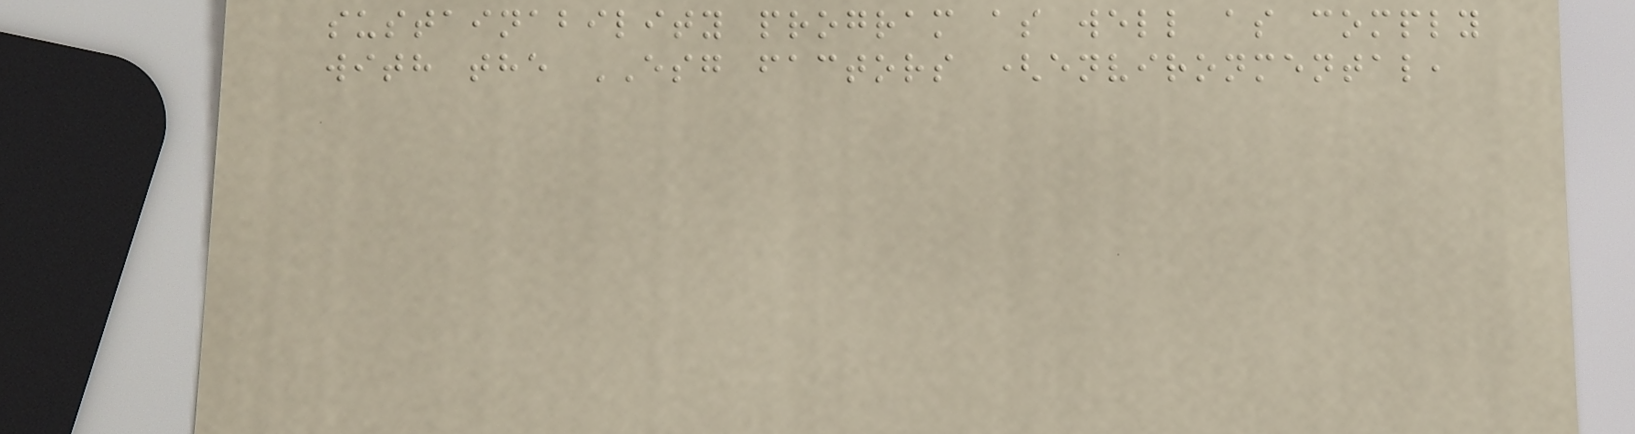sustainability program as well as comply
with the ESG factors (environmental,
